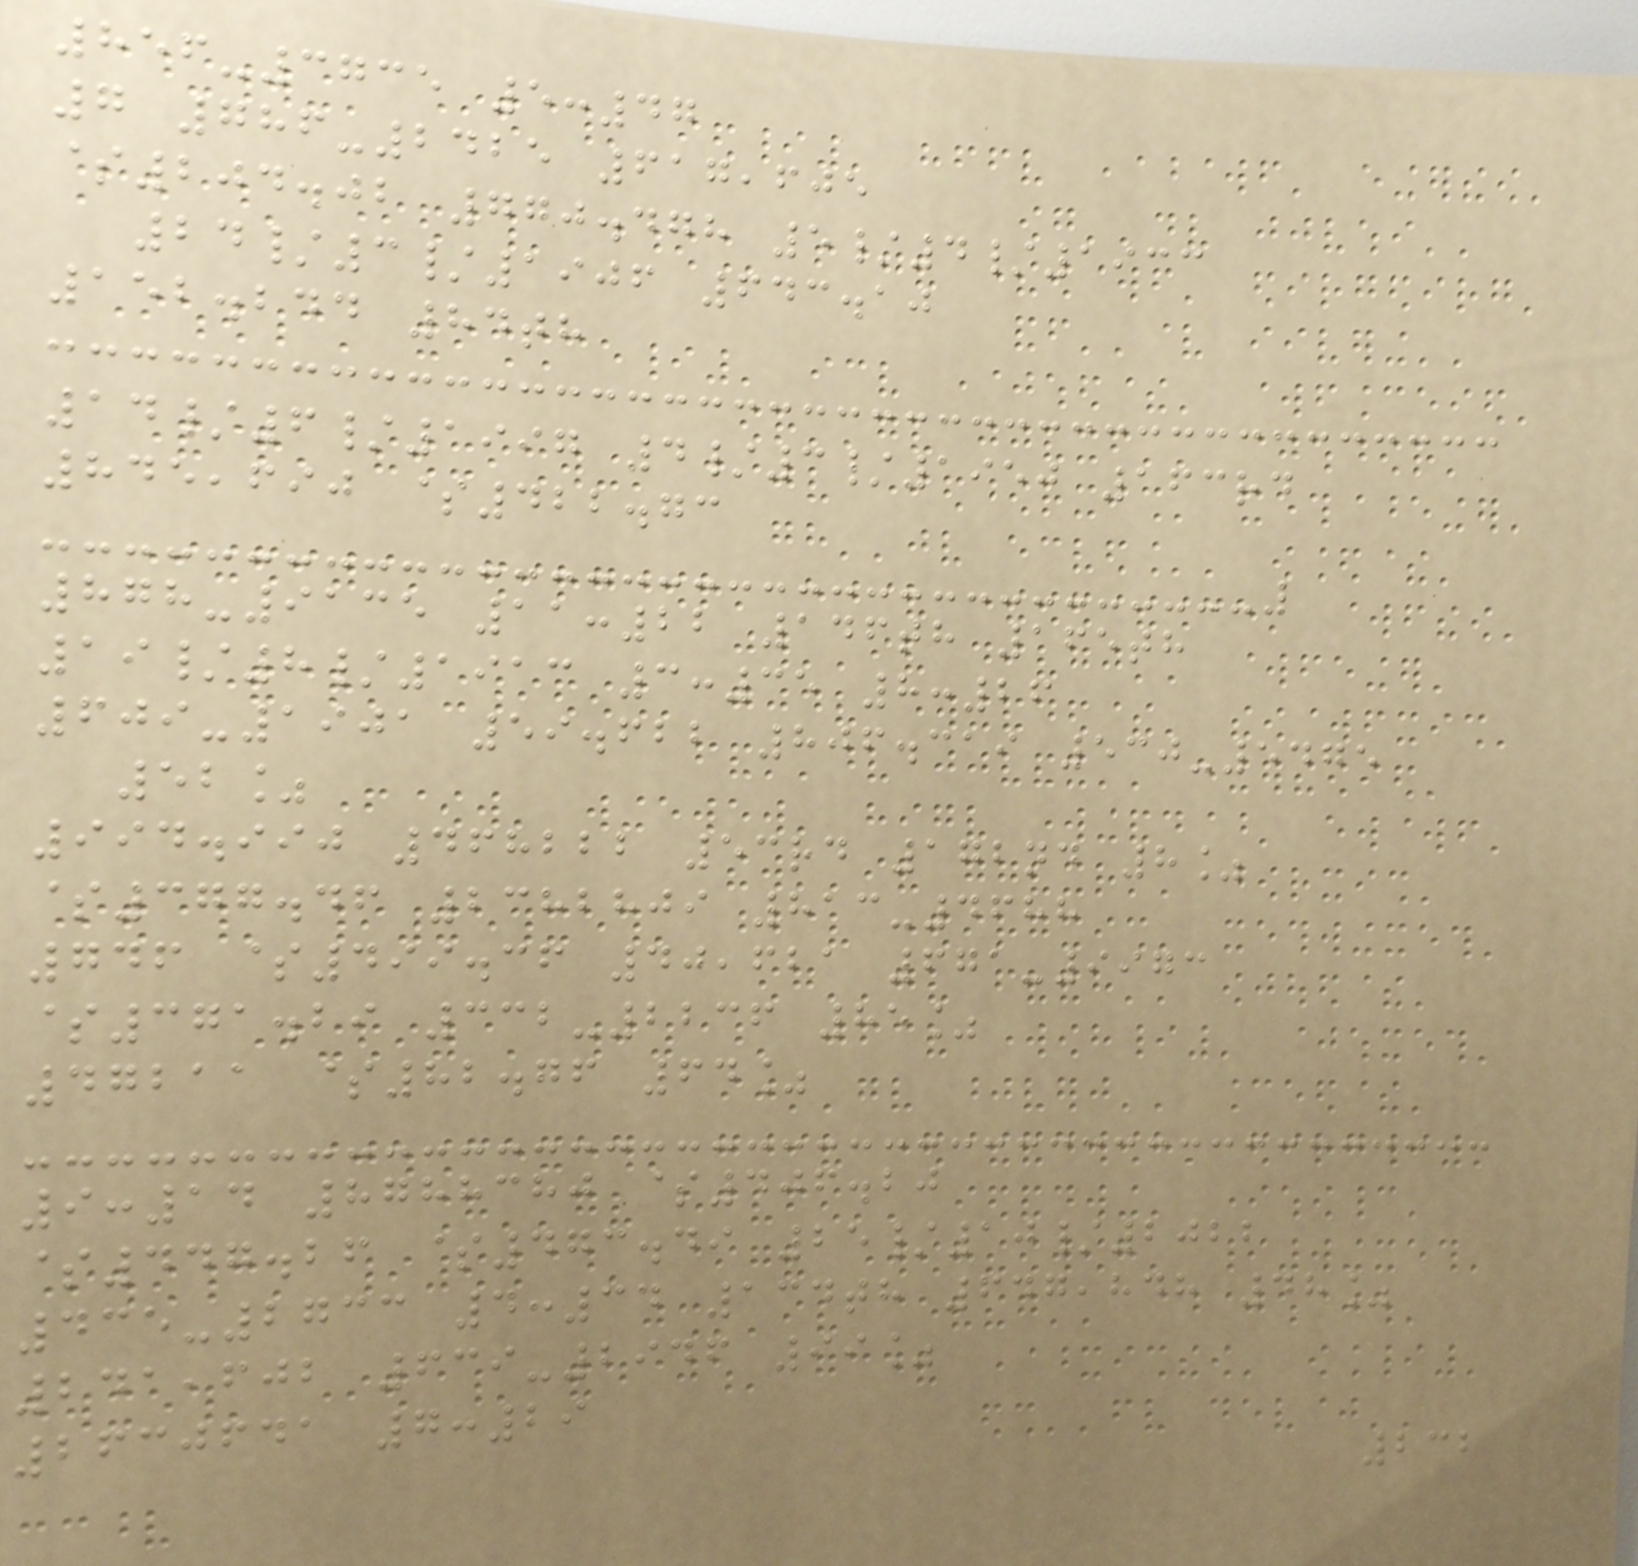856-3735 5:47
7 786-2425 617,605
$204.02 770.478 5/4/1933
24/3/1906 643.10
152.244 84th
14/6/1997 4/3/1950 163rd
845,690 $422.73
878-9135 11:22 146th 165th
19/8/1913 3:35 8:26
609-1901 59.622 806.319 530-5475
52%
994.990 468222 53rd 172nd 8%
$377.46 2382809 813-4688
746 $499.36 40,621 671-9973
$371.29 332-2236 85%
47211 $82.76 64%
9:14 8788380 $406.20
$447.26 $473.49 25/10/2022
435-2733 4:34 134th 647,848 48%
241,602 639-2946 99%
2630641 7:29
232
